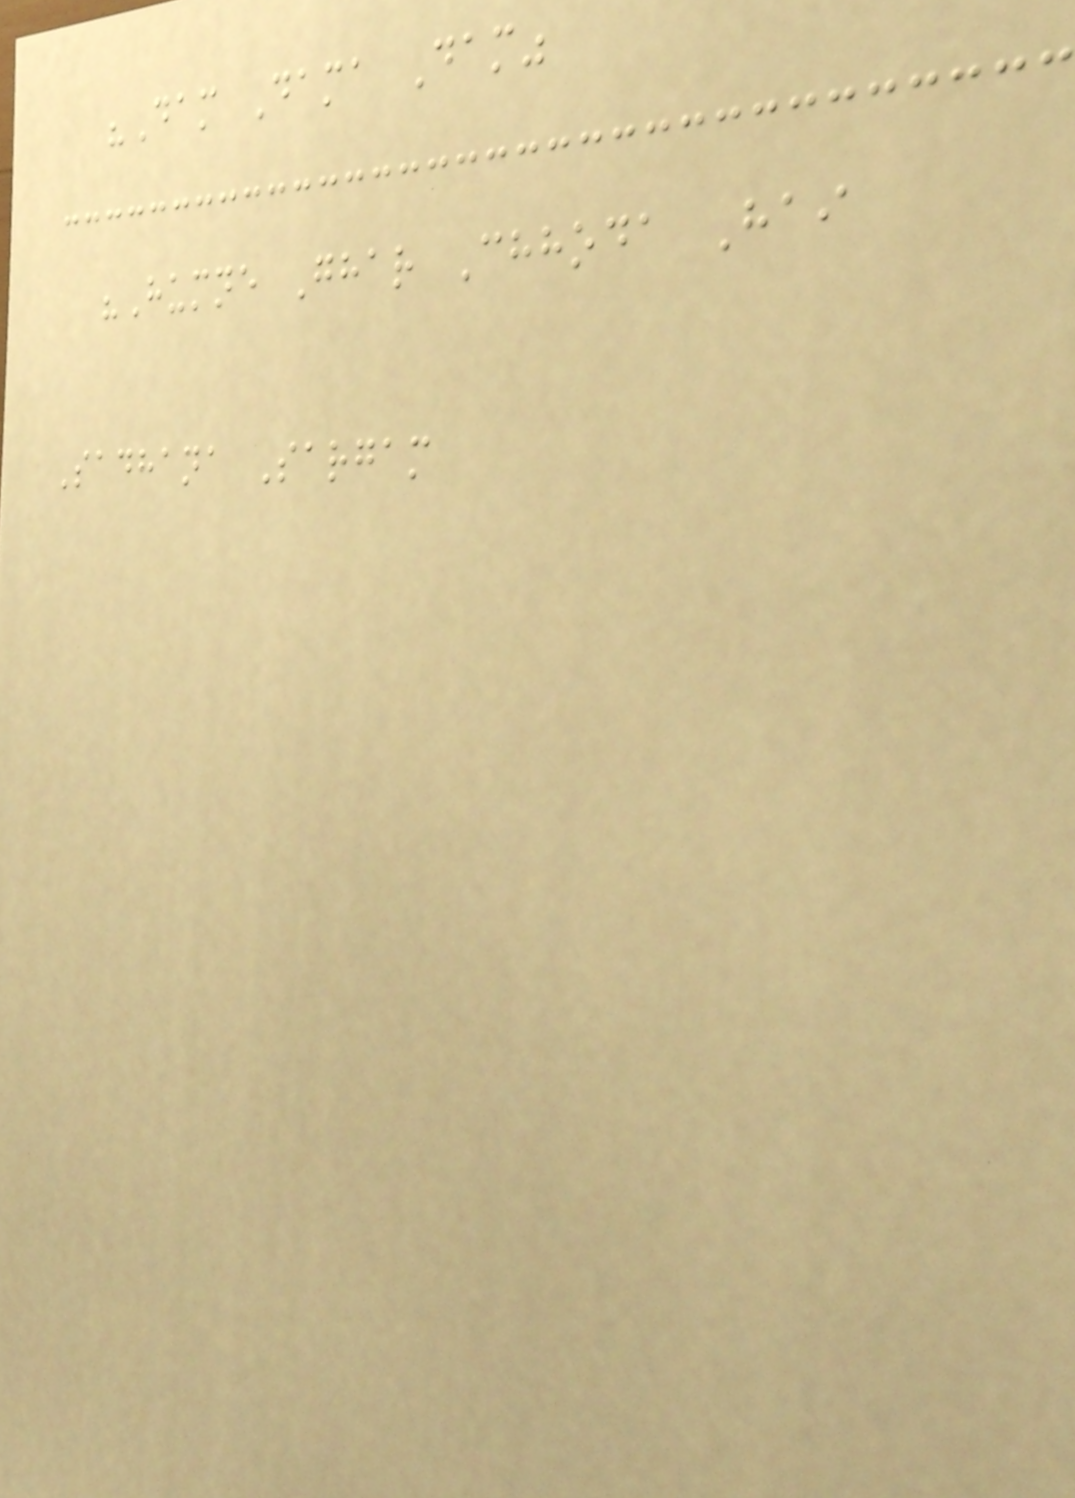"Dam Dama Dam"
"Humne Ghar Chhoda Hai
Sadhana Sargam
